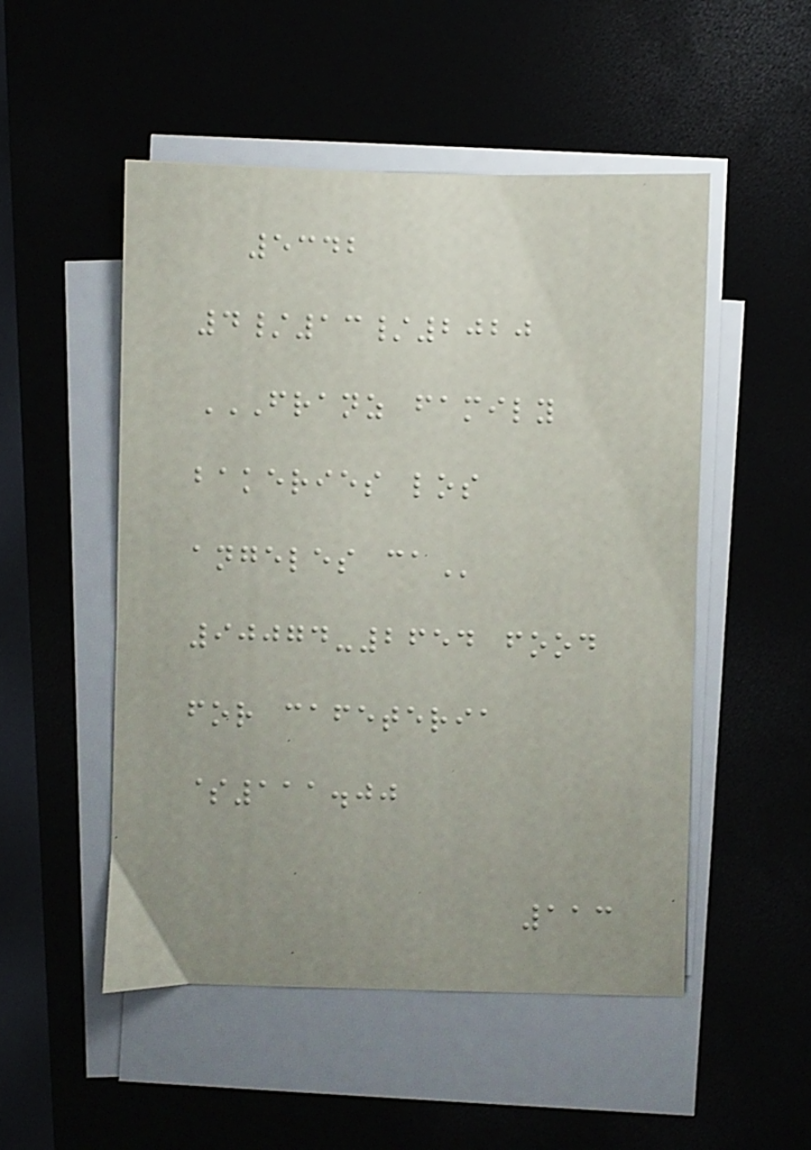5342
4/13/2020
FRANZ FAMILY
BAKERIES LOS
ANGELES CA
90074-2654 food
for cafeteria
$111.00
113
